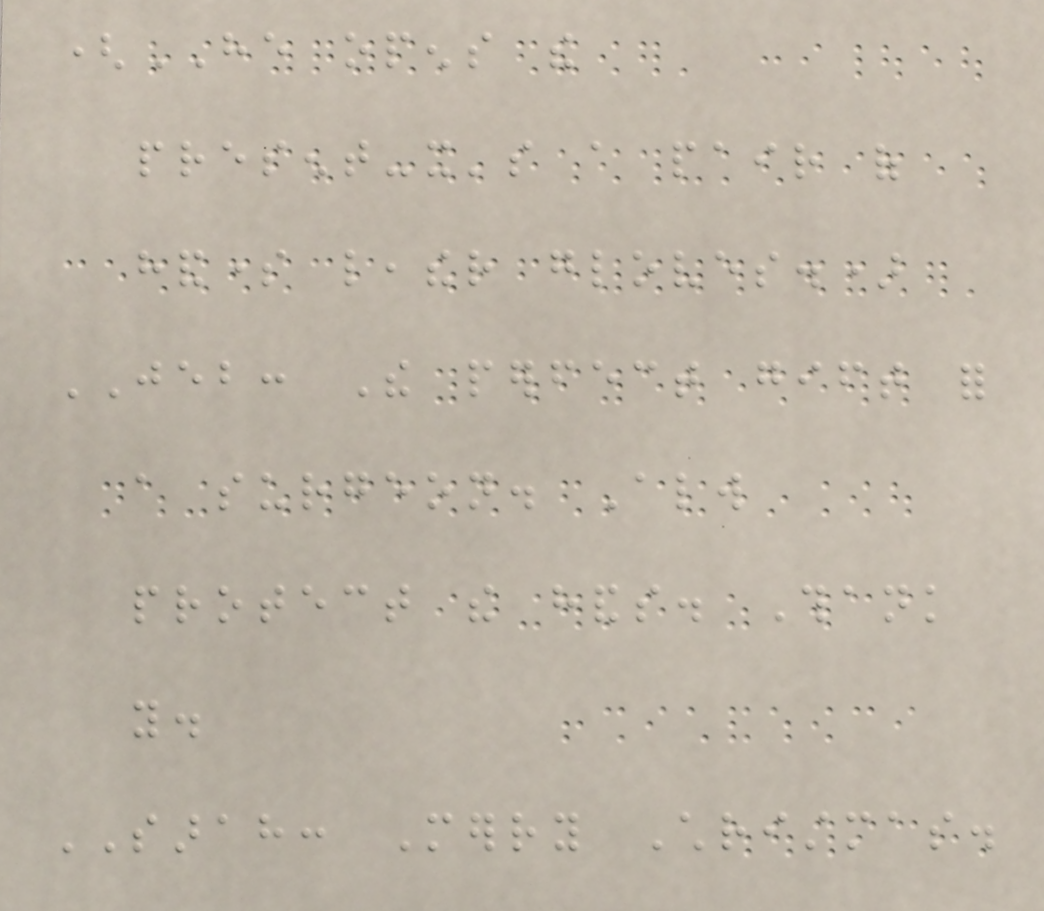(HE opens the
present-it's a pair of
handsome leather gloves.)
JEB: The perfect gift for
a surgeon. Always
protect the hands. Thank
you.
SARAH: Merry Christmas.
